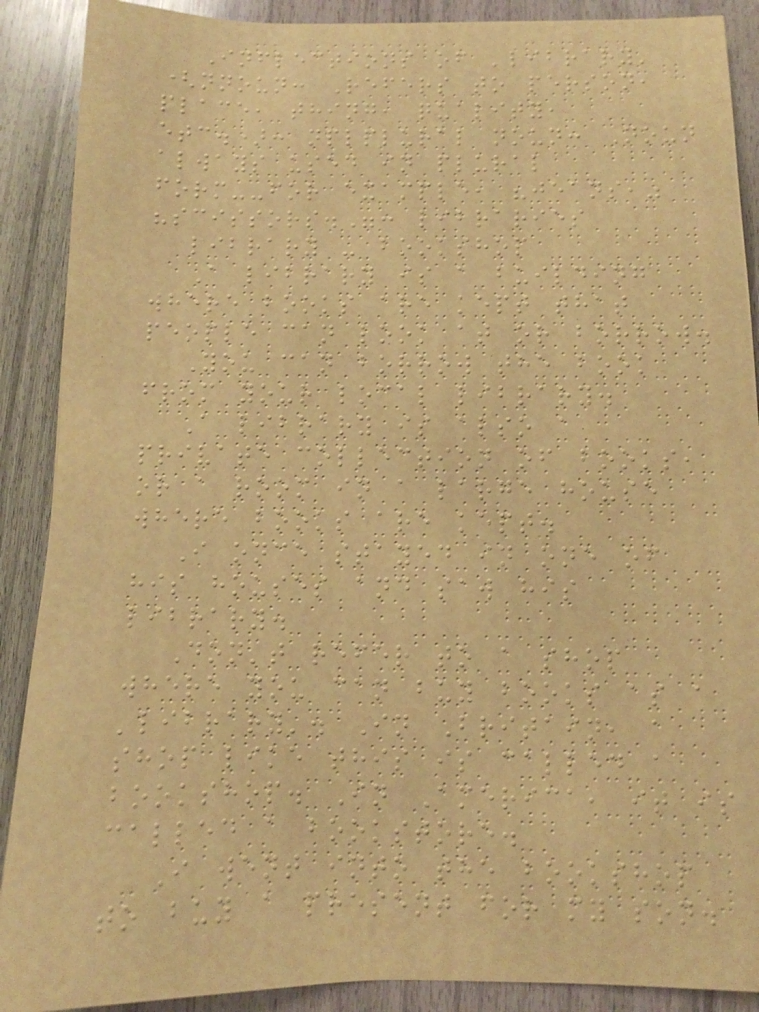Inflections of 'library'
(nnoun: Refers to person,
place, thing, quality,
etc.): nplplural noun: Noun
always used in plural
form--for example, "jeans,"
"scissors.": libraries
library - bookshop
A library is a building
where books are kept that
people can look at or borrow.
You can borrow the book
from your local library.
A library is also a
private collection of books,
or a room in a large house
where books are kept.
I once stayed in one of
his houses and saw his
library.
Don't refer to a shop
where you can buy books as a
'library'. In Britain, a
shop like this is called a
bookshop. In America, it is
called a bookstore.
I went into the bookshop
to buy a present for my son.
